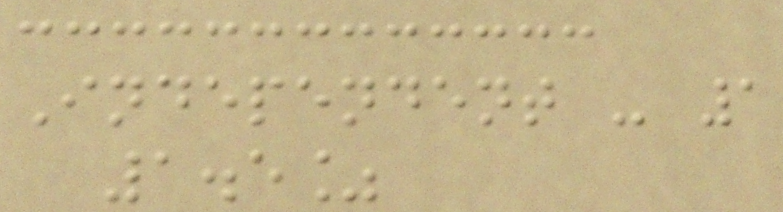Independent - 1
1.5%
